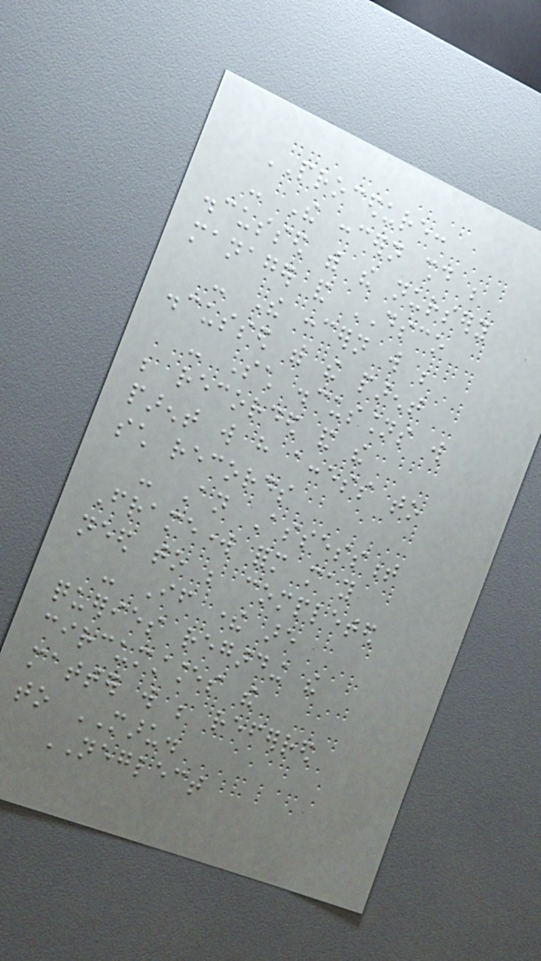PROCEDURE:
- The concern should be
discussed with the nursery
manager and DSCO
- The concern will be
discussed with the parent
- Such discussions will
be recorded and the
parent will have access to
such records
- An Assessment
Framework form may
need to be completed
- If there are
queries regarding the
circumstances the
matter will be referred
to MARU.
NEGLECT
